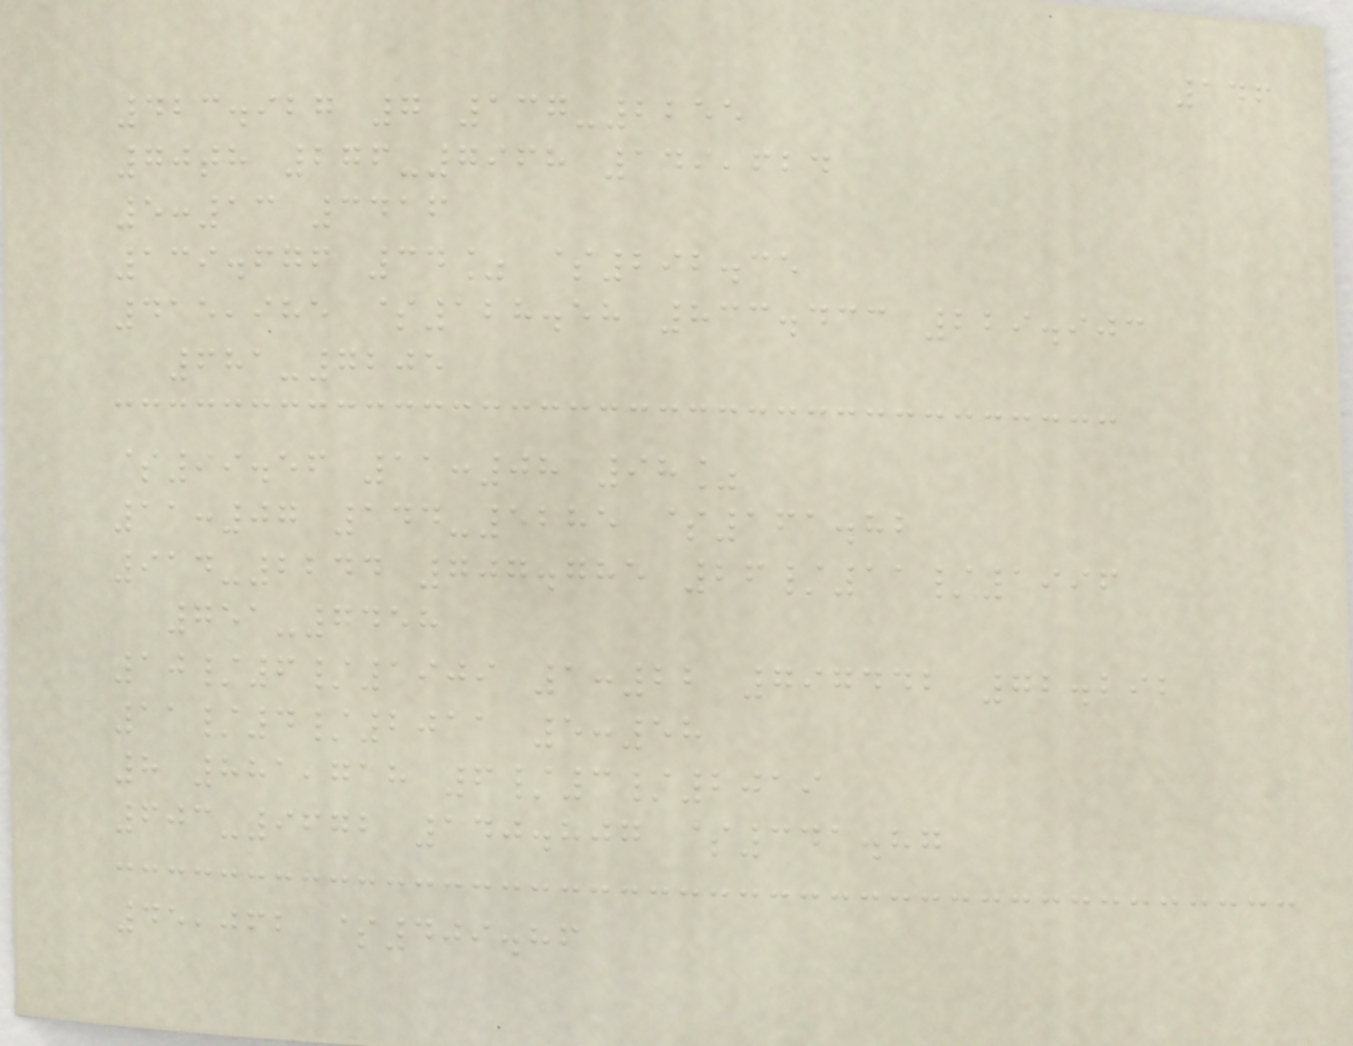146
423.927 7 137-2255
70th 276-7968 149,624
5:13 3416
139.676 34% $292.35
415,985 $128.58 833.433 229.903
681-7205
$99.56 11:08 98%
11:07 144-5285 $161.82
914-2244 707.785 26/11/1996
751-7458
10/6/1909 1:22 797442 72.292
11/4/2011 5:58
8 881,718 6/3/2019
603-9672 140.807 $341.87
45,062 $409.86
